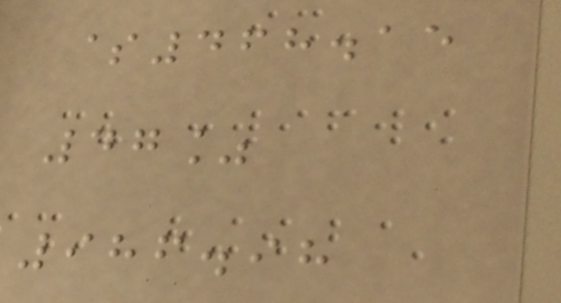$468.15
47%
986.98
